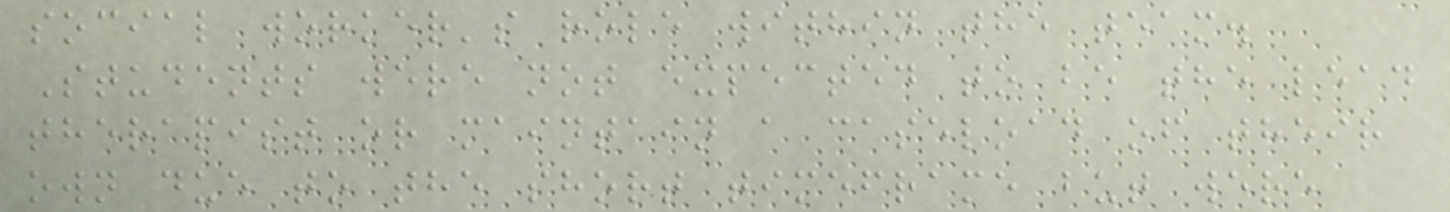social worker's role within the team.
Students were not expected to be the lead
therapist or maintain a caseload of their
own due to the short timeframe but were
